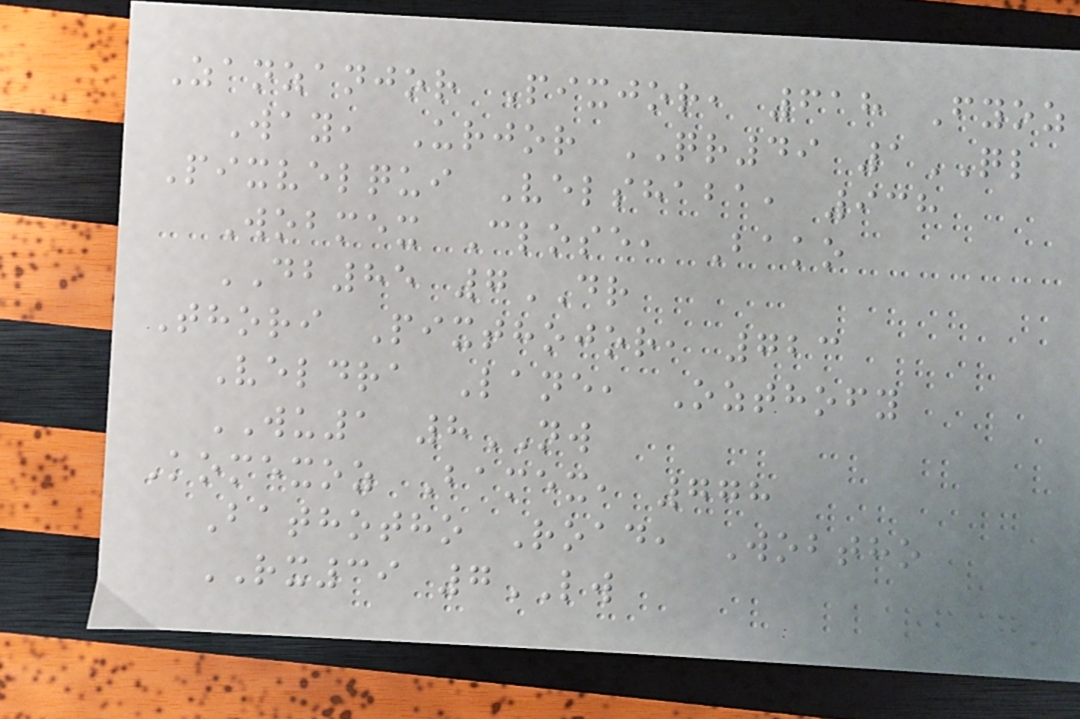Zanzanjor Pixjor, 618 Fyoz
Way, Urjor QR49 1QL
Pixvelqui Velshaba, 938
Wobmex Close, Bako
DB85 7DR
Thori Pixthojor, 723
Veldra Lane, Ozthofy
WU1 8NW
Komexoz Bamex, 778
Bathotho Road, Wobtho
RX39 7LW
